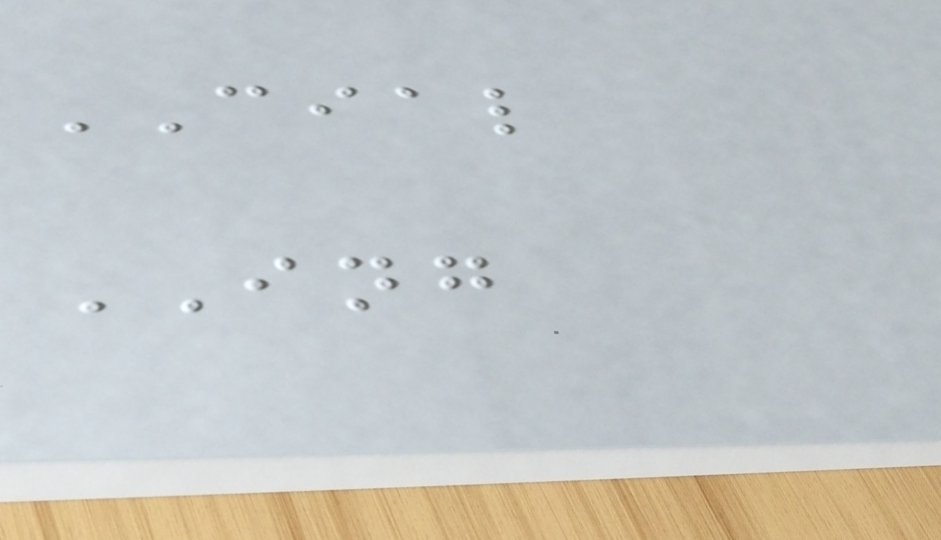CIAL
ING
